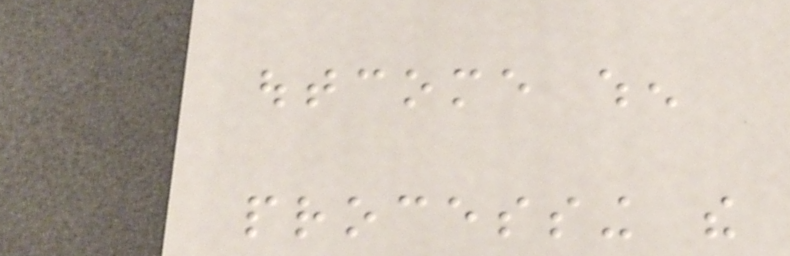outcome when
processing the
